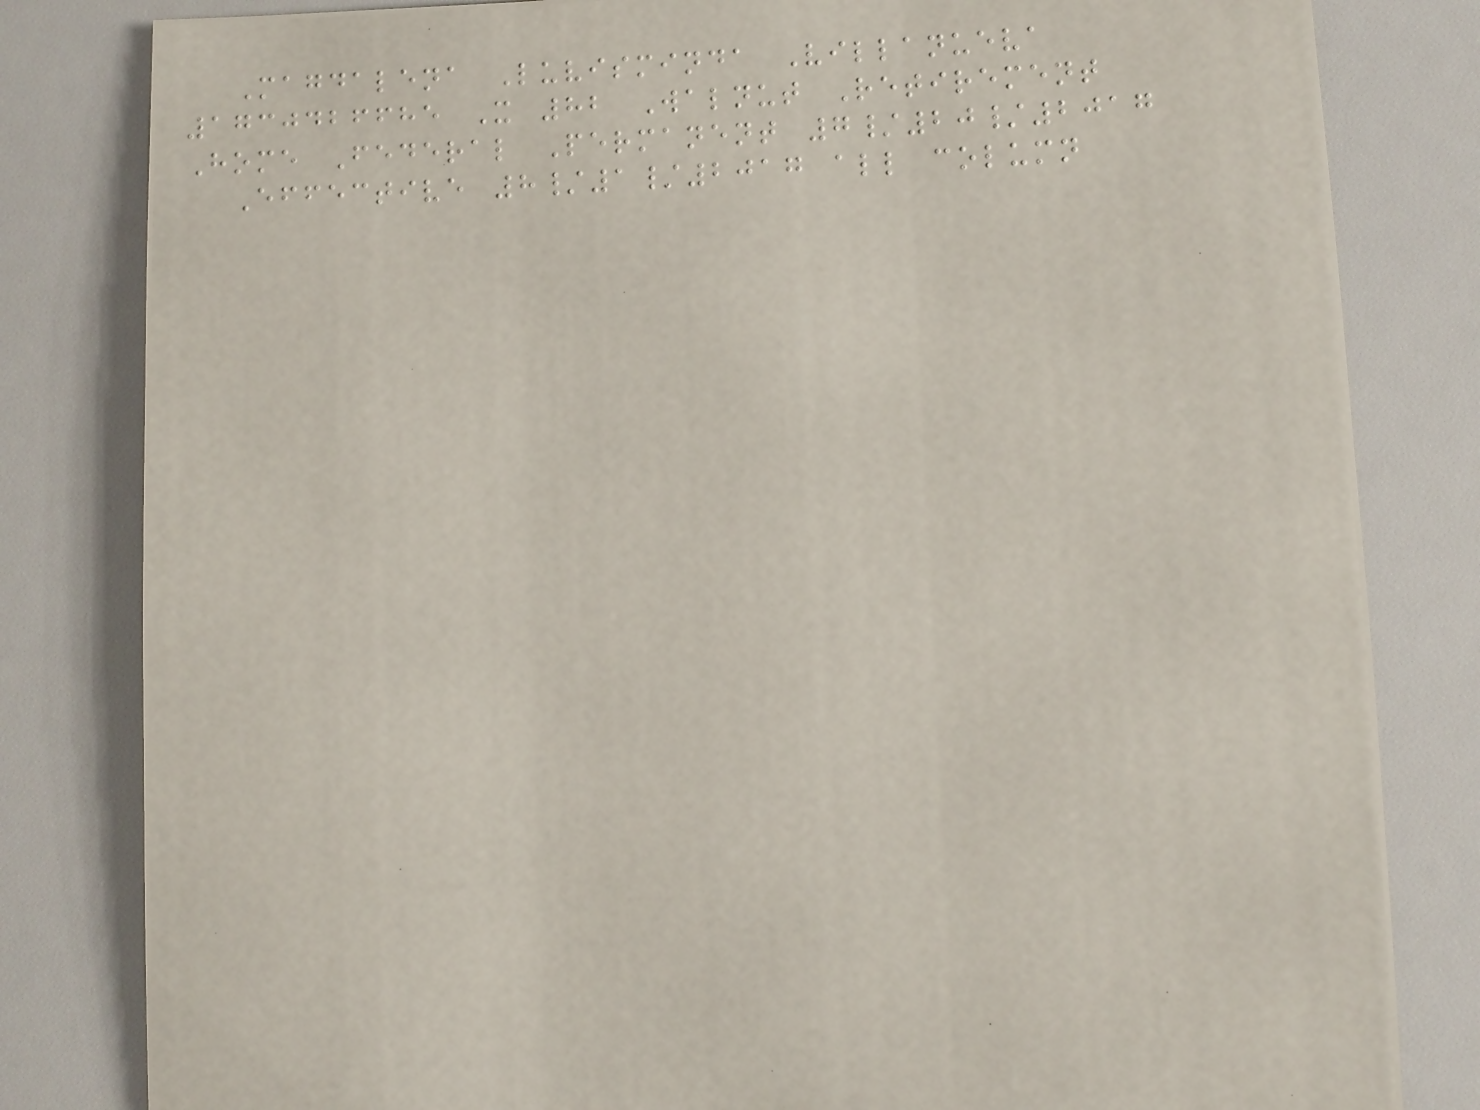Magdalena Luvisminda Villanueva
1730426685 X 82 Walnut Retirement
Home Federal Permanent 7/20/2017
Effective 8/1/2017 all column
